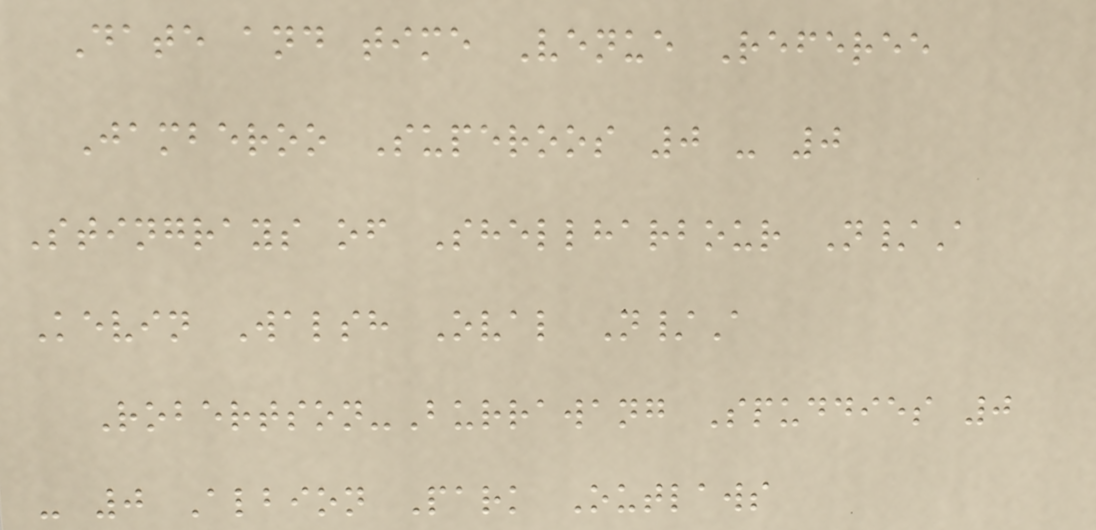Date and time Venue Referee
Jamberoo Superoos 0 - 0
Stingrays of Shellharbour N/A
Kevin Walsh Oval N/A
Robertson-Burrawang Spuddies 0
- 0 Albion Park Outlaws
